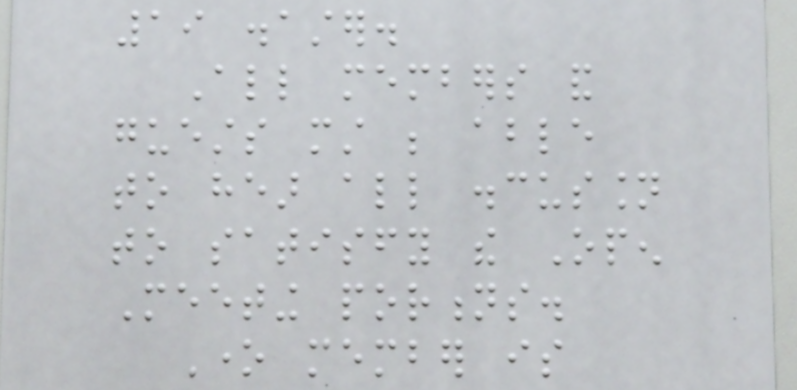19 disaster.
All members and
guests must be able
to hear all discussion
to satisfy the Open
Meeting portions.
One member is
